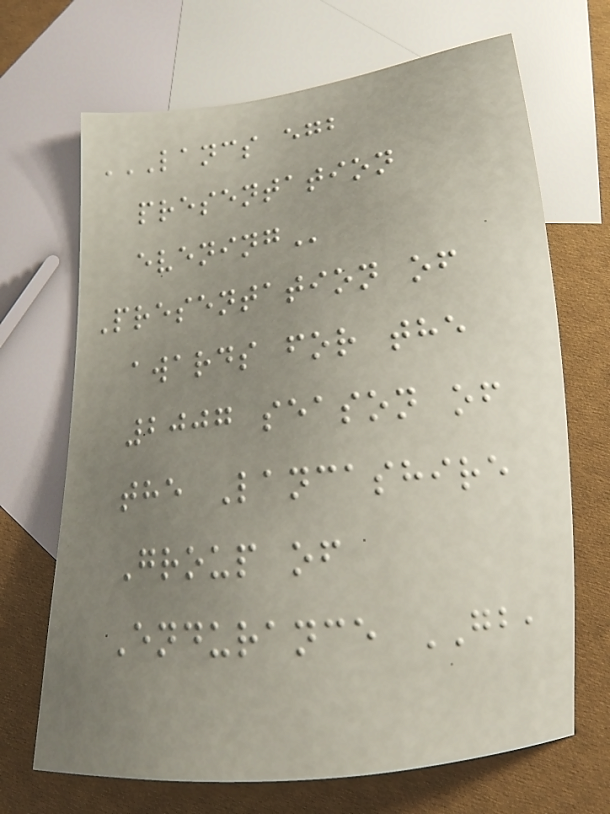LANCS EGB
PRESENTATION
EVENING
Presentation of
awards for the
2007 season of
the Lancashire
Group of
Endurance GB,
